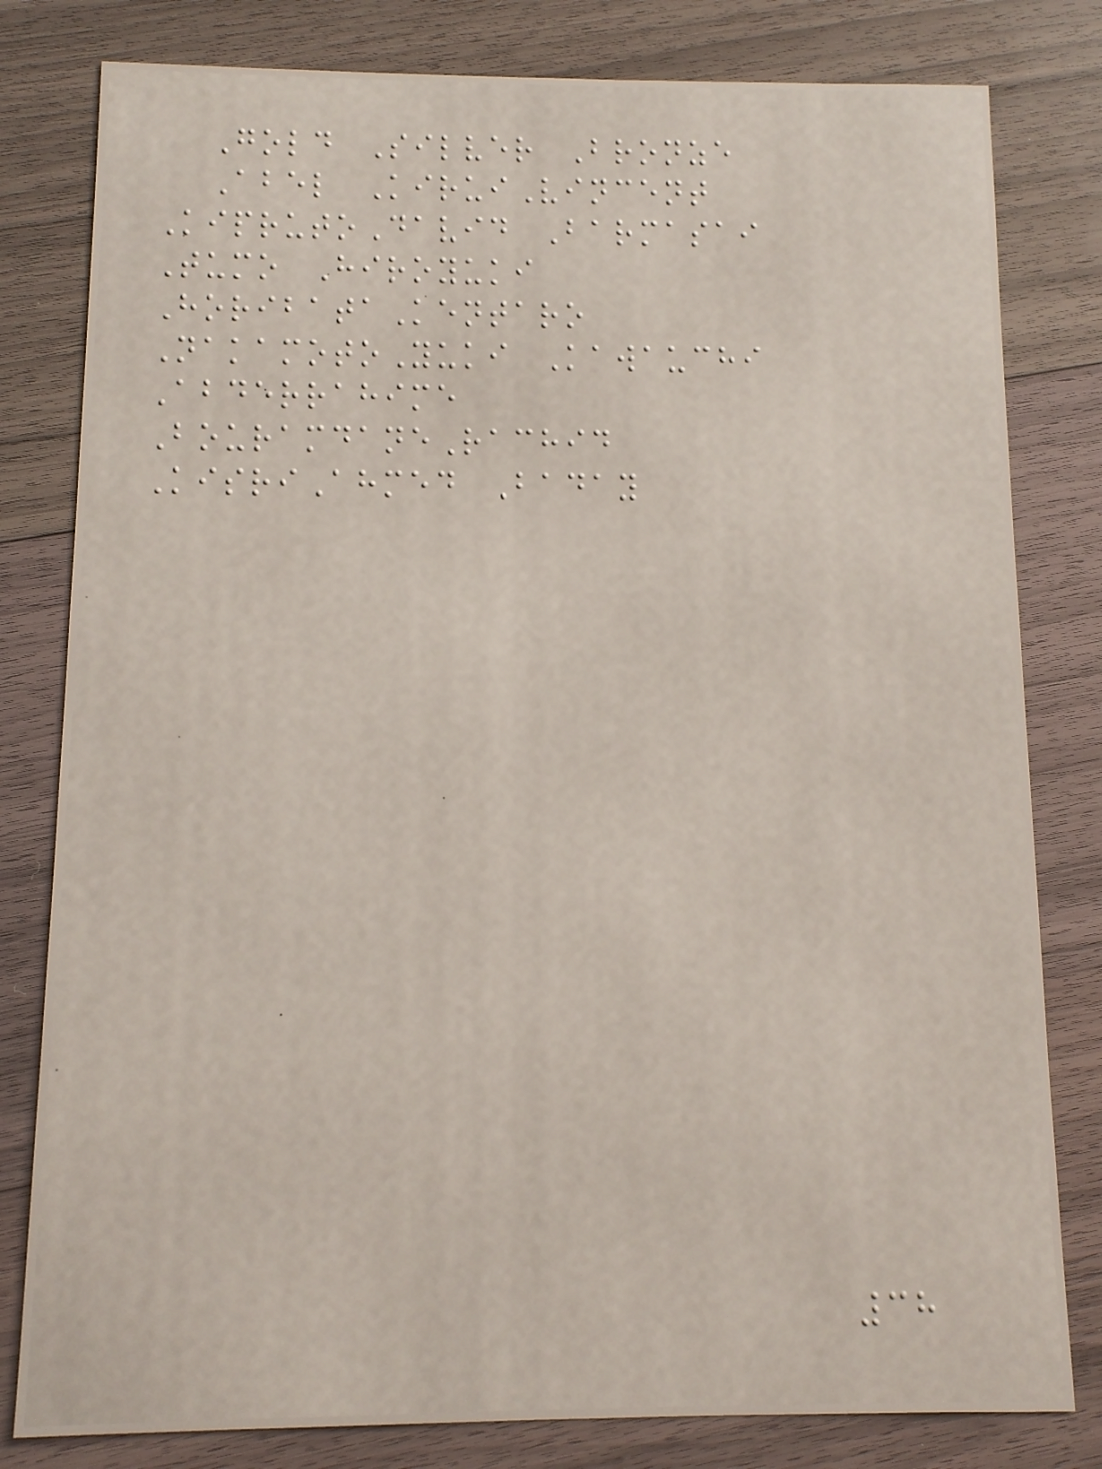Gold Silver Bronze
Abel KiruiVincent
KiprutoDavid Barmasai
Tumo Hiroyuki
HoribataKentaro
NakamotoYuki Kawauchi
Abderrahime
BouramdaneRachid
KisriAhmed Baday
38
